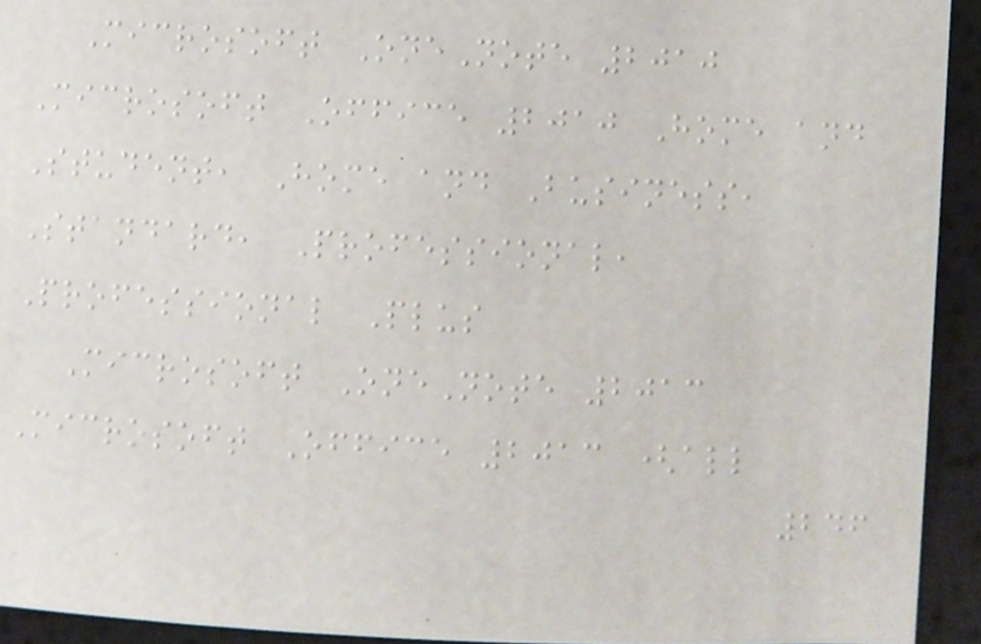Microsoft OneNote 2010
Microsoft Office 2010 Home and
Student, Home and Business,
Standard, Professional,
Professional Plus
Microsoft OneNote 2013
Microsoft Office 2013 (all
246
